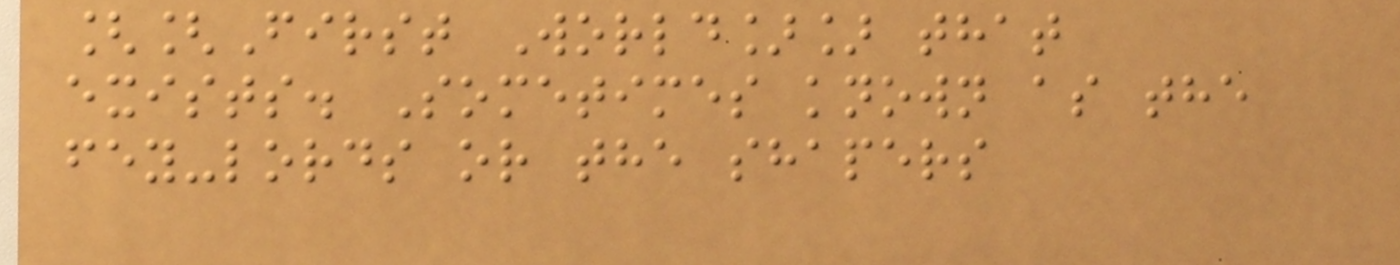[[First World]] that
exists. Sometimes known as the
fey-lords or the shapers
